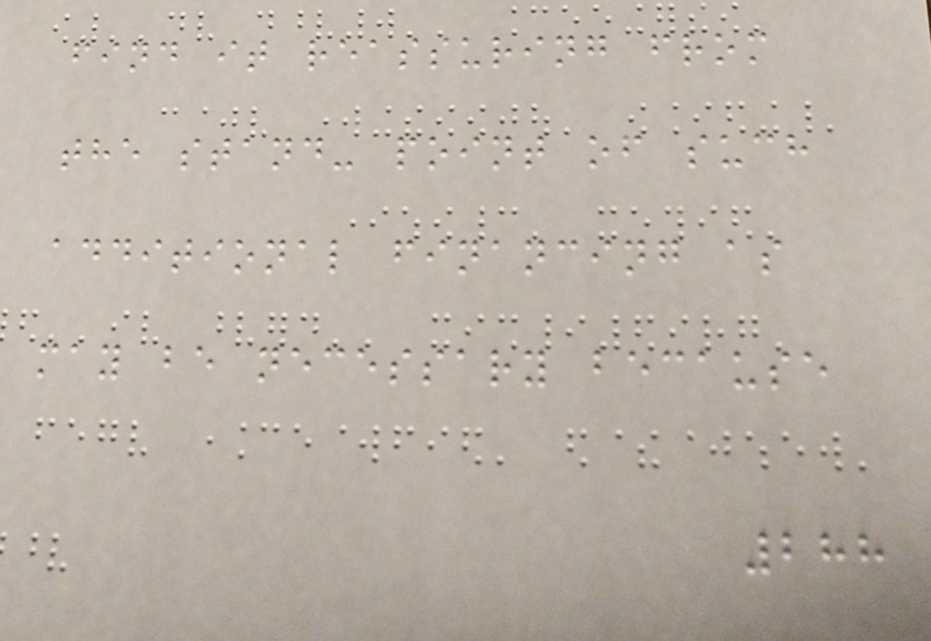find it reassuring from
the stand- point of such
additional financing as
may be necessary because
288
